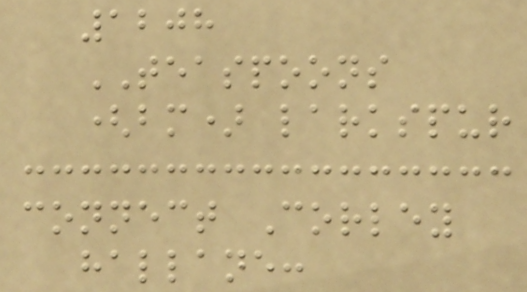1208
TEASPOONS
(bm) larkspur
connect Corley
hallane:
